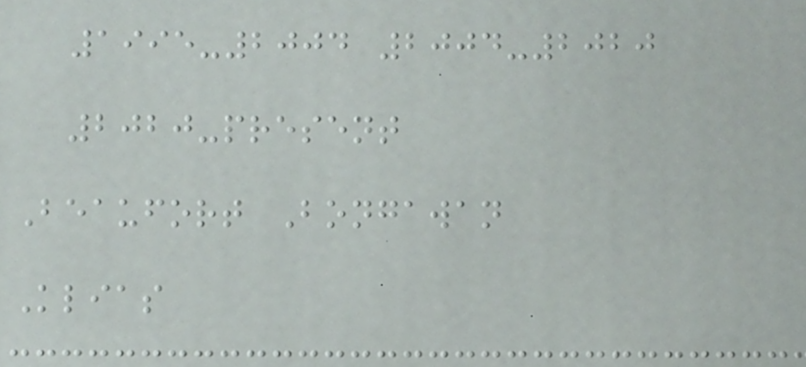1995-2004 2004-2020
2020-present
Beaufort Bongawan
Klias
